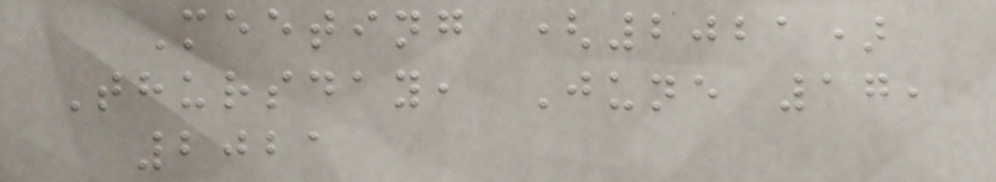Meeting (2021)
Thursday, June 17,
2021
